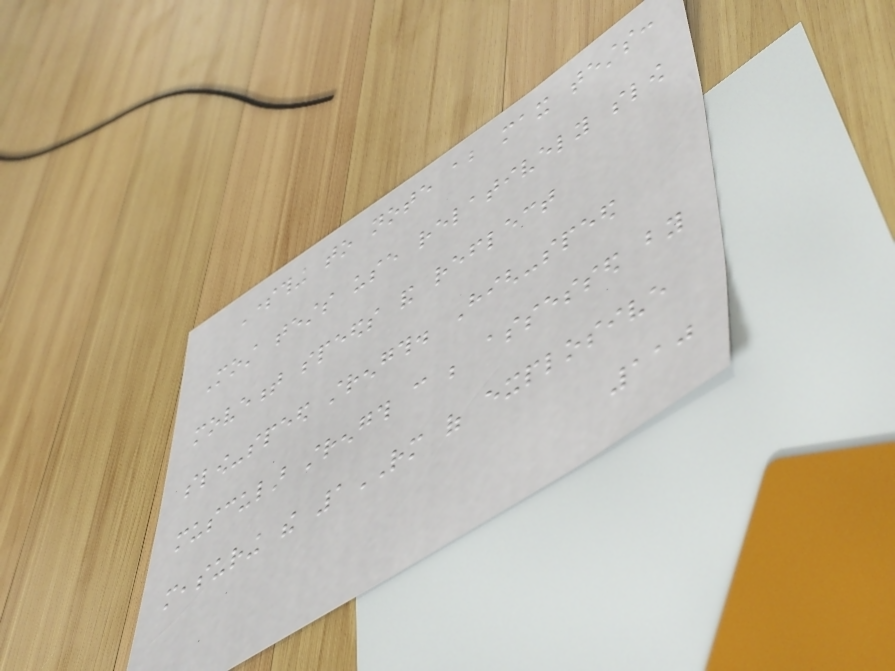Something to note about max tests:
Most tests use relatively slow
movement speeds and reflect
slow-speed strength. High-speed
muscular strength can be assessed by
measuring the 1RM of explosive
110
